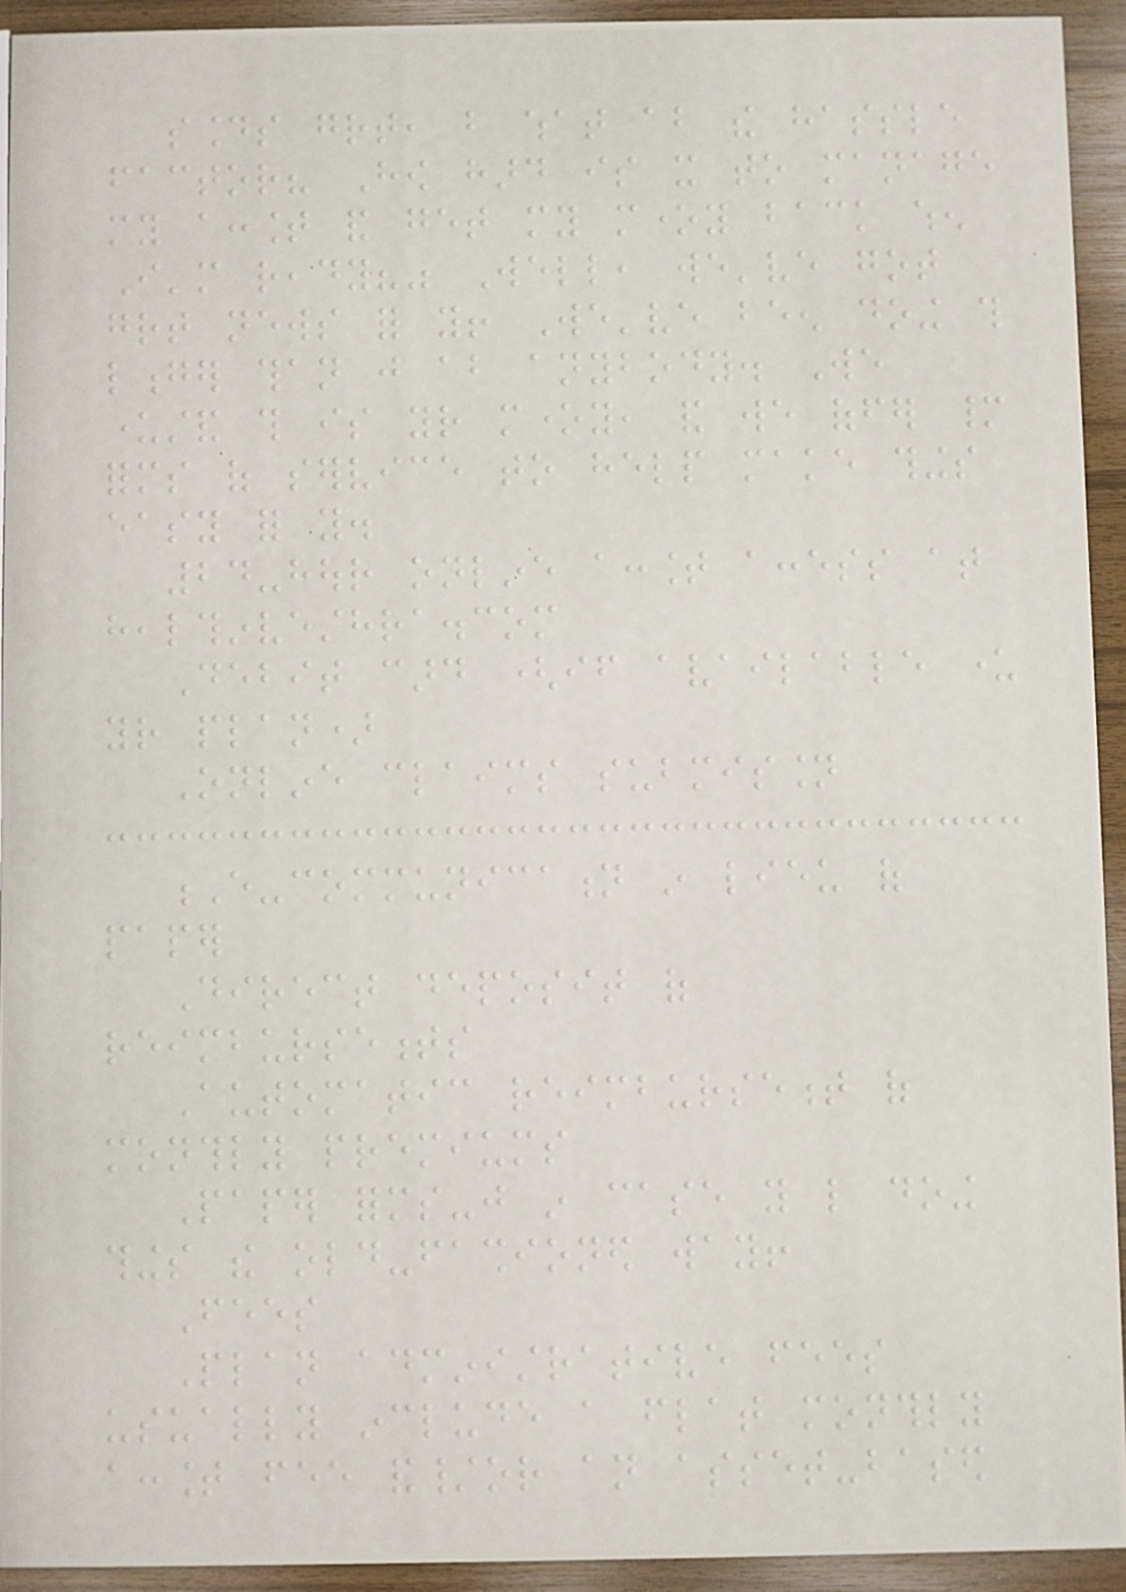sounds great, but what about the hassle
factor? How hard is it to manage
my account and get my money back when
I'm ready?" Well, we've got
great news for you! We've been doing this
longer than just about anybody. We
understand this is your money, and we offer many
forms of service to help make things
easy for you.
24-hour online account access at
healthinvesthra.com
Debit card (if available under
your plan)
Online claims submission
E-communication in lieu of
paper
Direct deposit of
reimbursements
Automatic reimbursement of
monthly premiums
Paper forms-just in case you like doing
things the old-fashioned way!
Fees
Plan administrative fees
usually include a flat monthly
account fee and/or an asset-based
